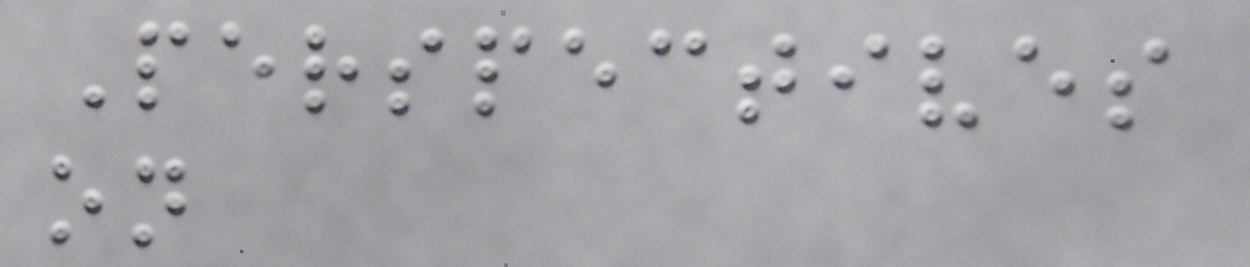Perspectives
on
